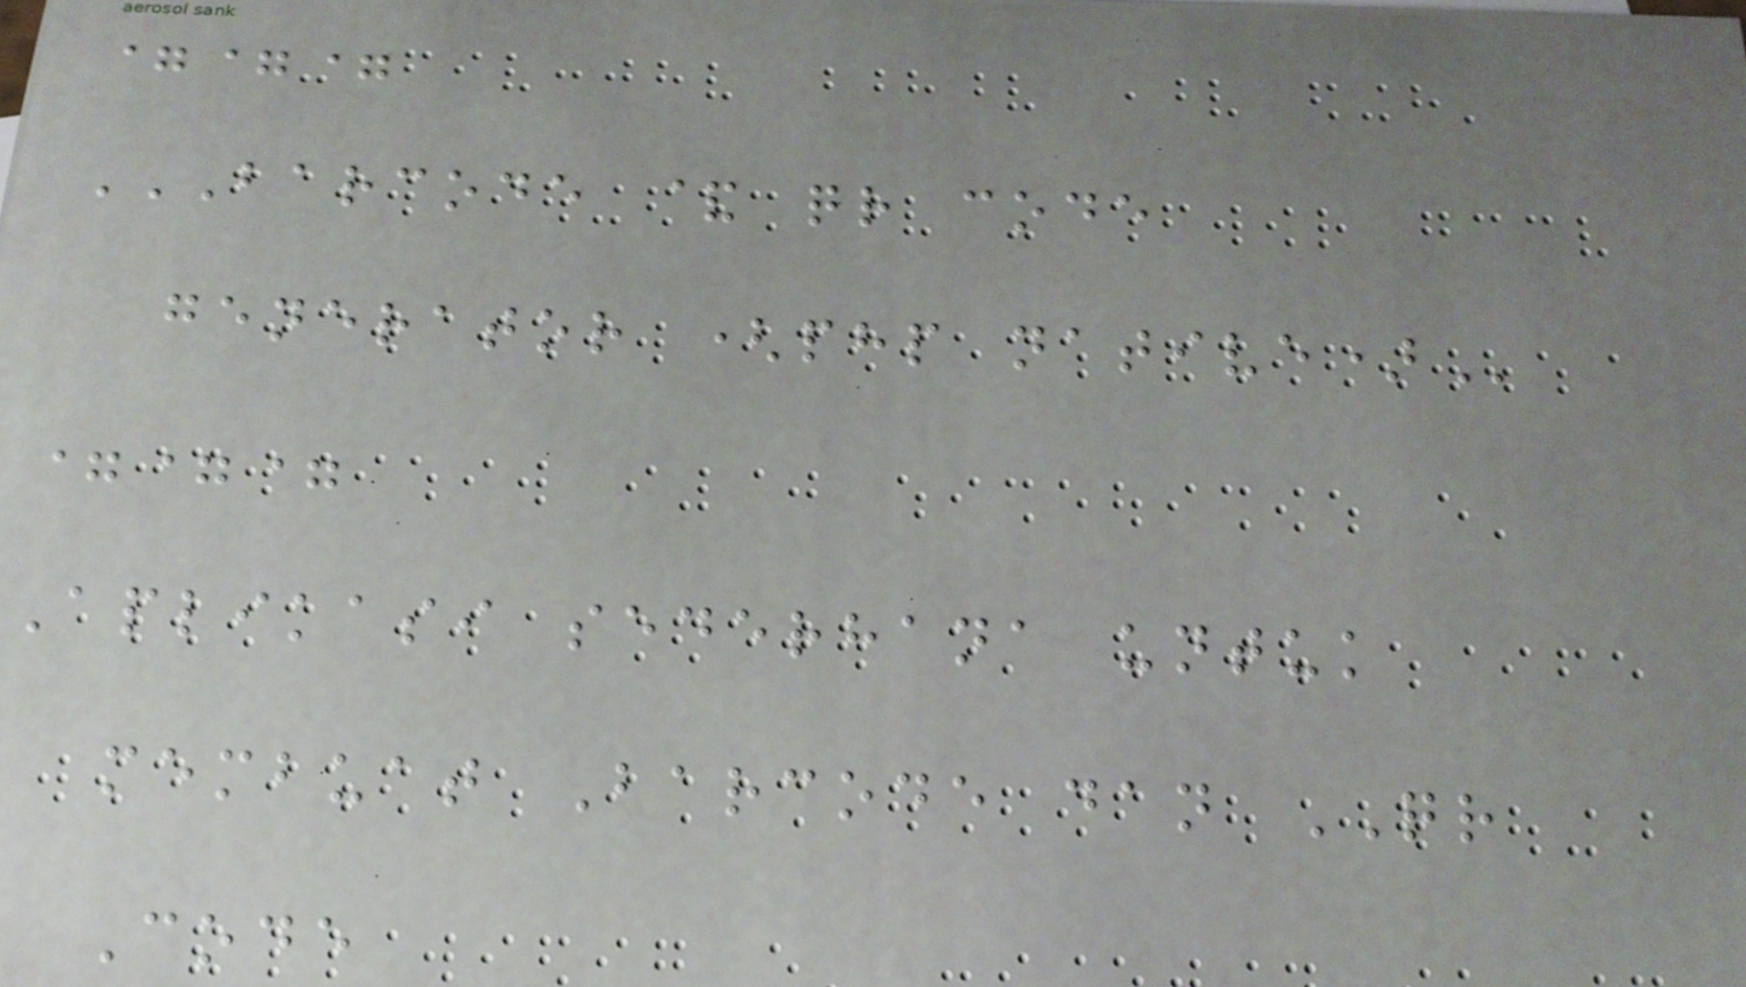===
BARCODE & QR CODE
GENERATOR (PHP NATIVE)
===
Aplikasi sederhana untuk
membuat Barcode dan QR
Code
